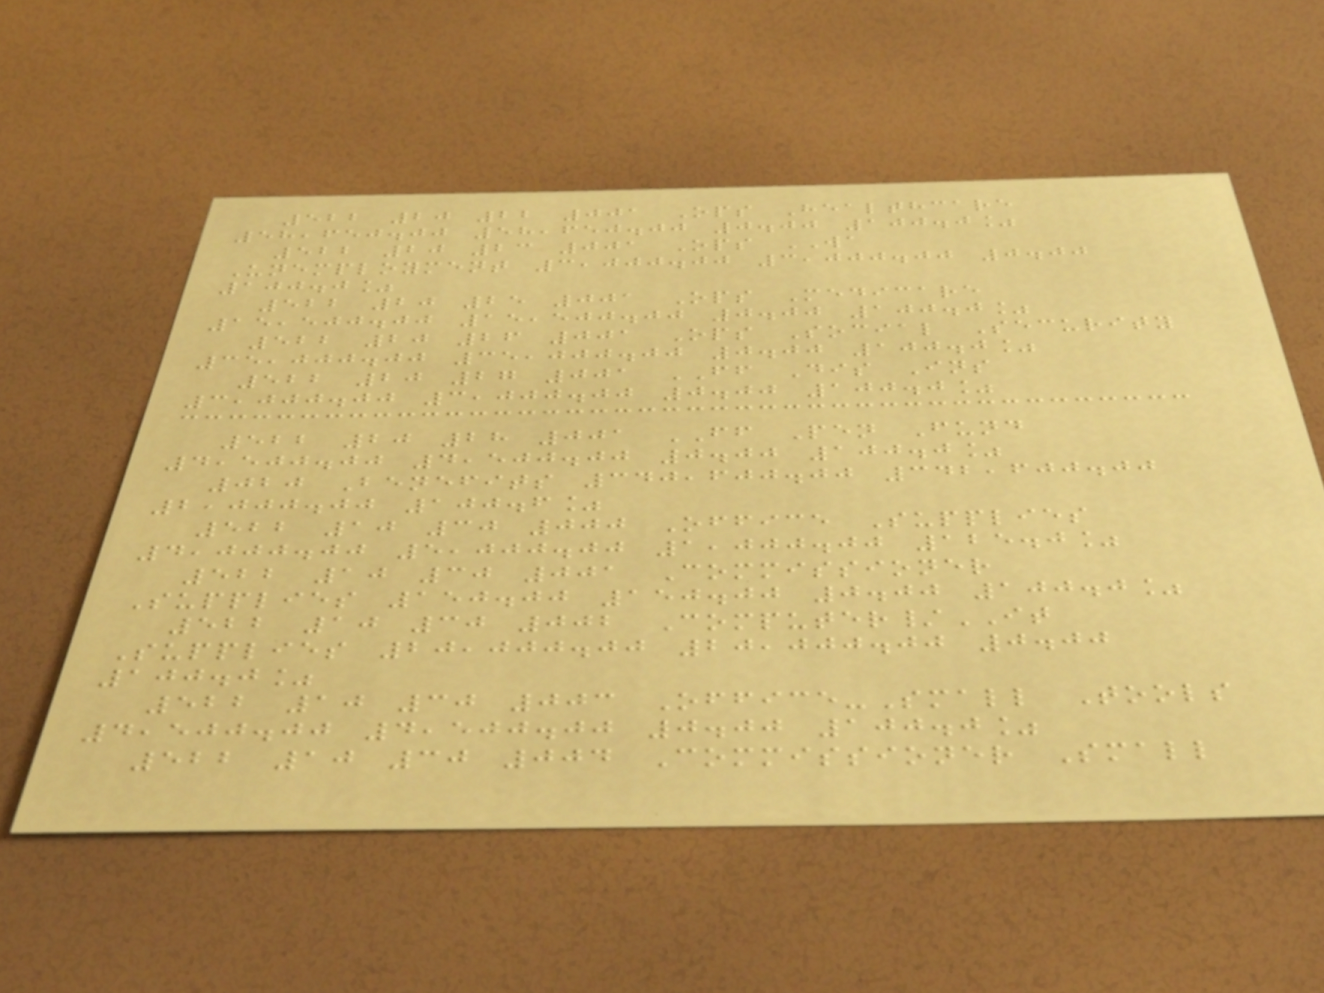522 20 22 001 Ops Healthcare
58,650.00 58,650.00 0.00 100.0%
522 20 23 001 Ops WA
Unemployment 3,000.00 3,000.00 0.00
100.0%
522 20 25 001 Ops Medicare
15,500.00 15,500.00 0.00 100.0%
522 20 26 001 Ops Social Security
35,000.00 35,000.00 0.00 100.0%
522 20 27 001 FF Dis Ins
3,000.00 3,000.00 0.00 100.0%
522 20 28 001 FF Pen Fund
4,500.00 4,500.00 0.00 100.0%
020 Benefits 340,600.00 342,600.00
2,000.00 100.6%
522 10 30 000 Office Supplies
4,000.00 5,000.00 1,000.00 125.0%
522 10 30 001 Commissioner
Supplies 150.00 150.00 0.00 100.0%
522 10 30 002 Computer/IT
Supplies 20,000.00 20,000.00 0.00
100.0%
522 10 30 003 Office-Small Tools
4,500.00 4,500.00 0.00 100.0%
522 10 30 004 Commissioner Small
